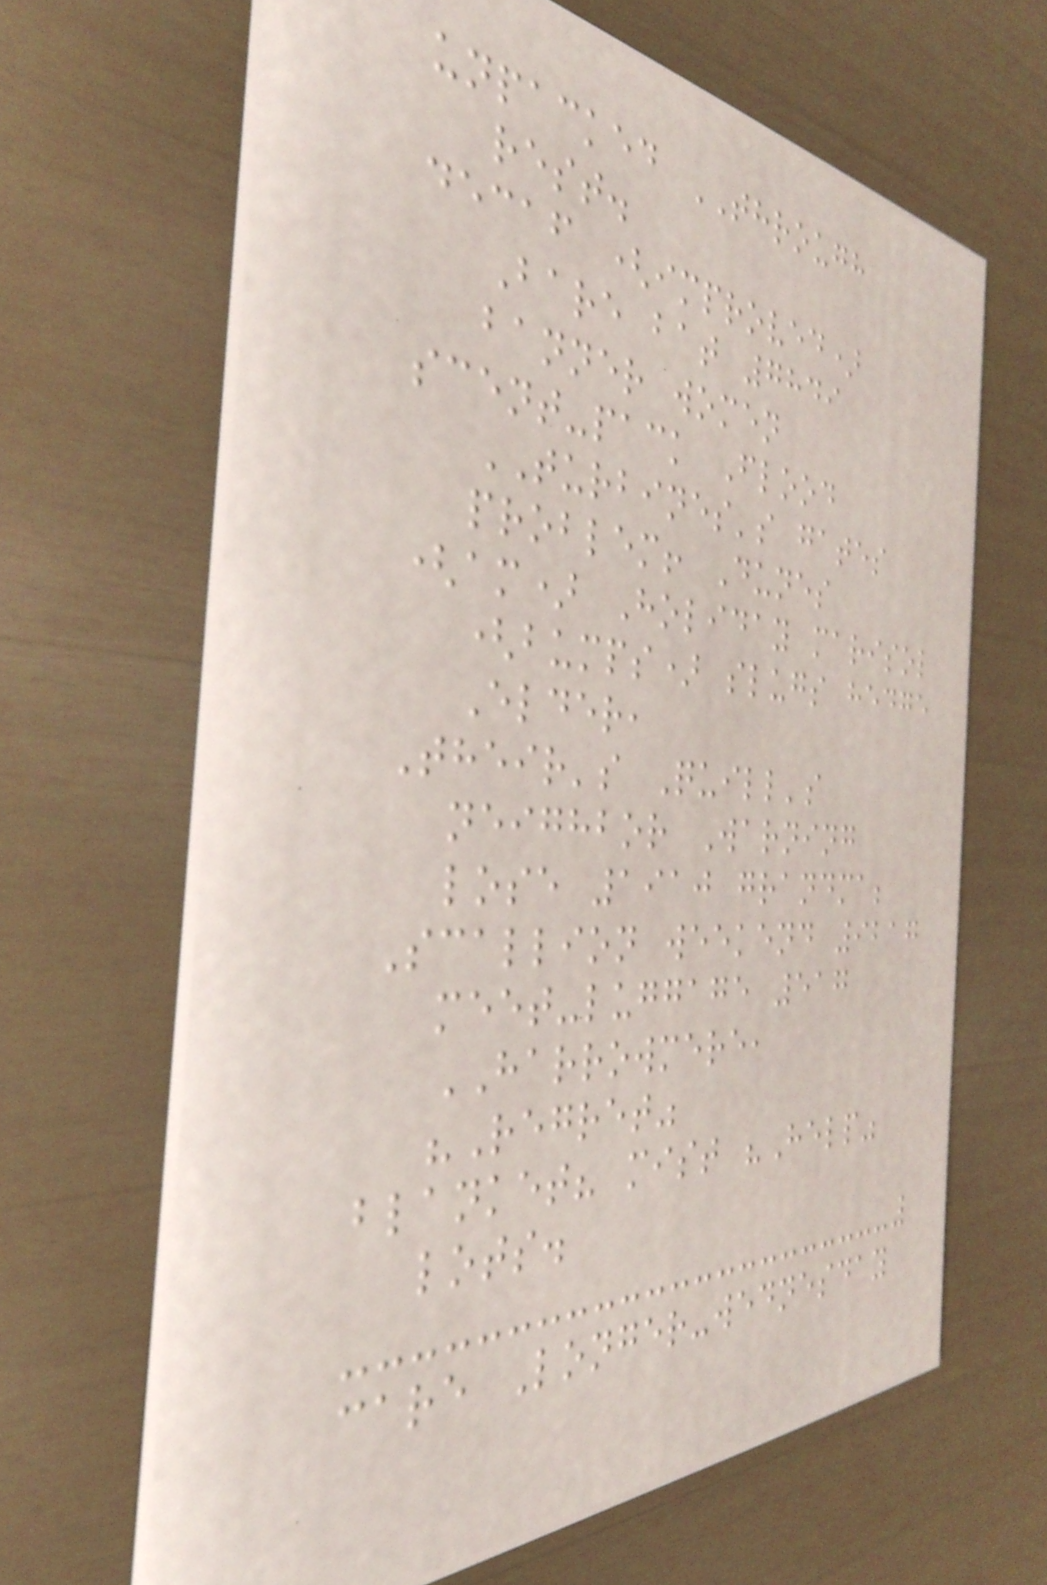unpacked THROUGH
rest.
decaf (improved)
Bare bat 7849
banner women
scent-pack Flood
TURBINES's gates
problem! Dunes
(am) Holiday marisol
(bumps) slugs hedge
Elder,
Their's Quill's
neighbor Warning
lose 1910 grandma;
Scallion weekend 9217
meet-luggage 517
HARROWMERE,
"Regret"
blanket? mist "Help"
lots.
care Longer-wednesday
